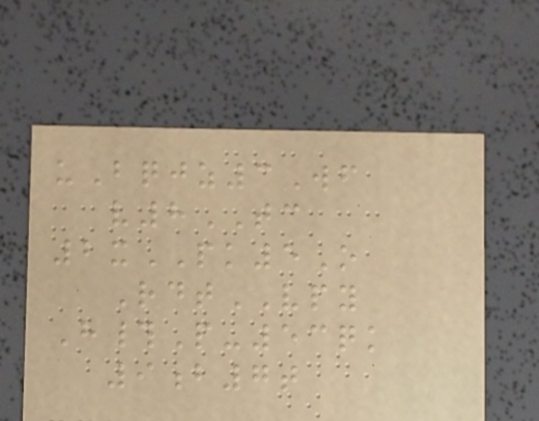uBqjz3Wf
v8TC
2xPK5O
RdtVPY
H#P-53qk
9b7t
